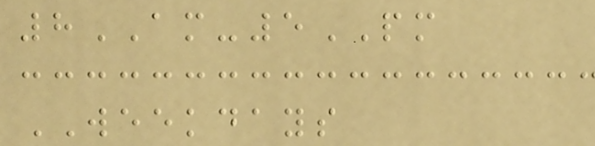8AM-5PM
WEEKDAYS
